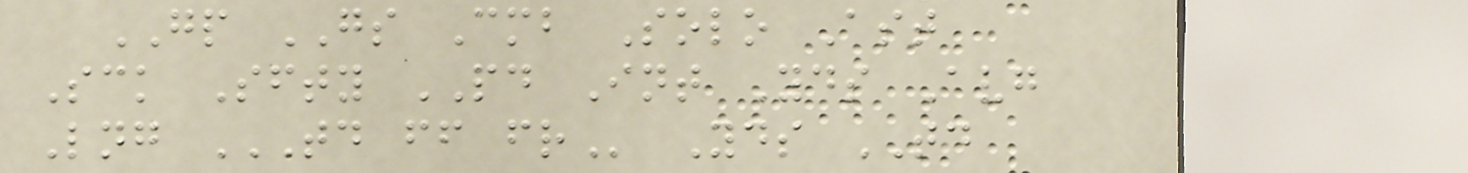GP GS Cmb Solo Ast
Sck Sfty PD Int Yds Avg
Lng TD FF FR Yds TD
